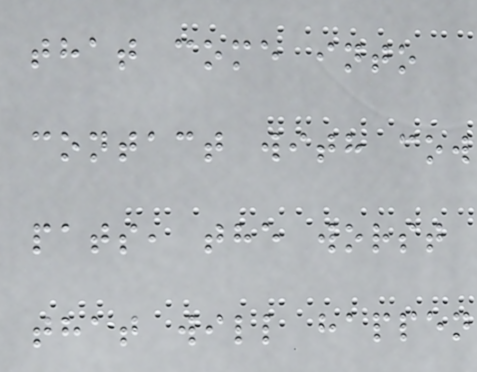that come into
contact with cow
pats, the worst
that will happen
